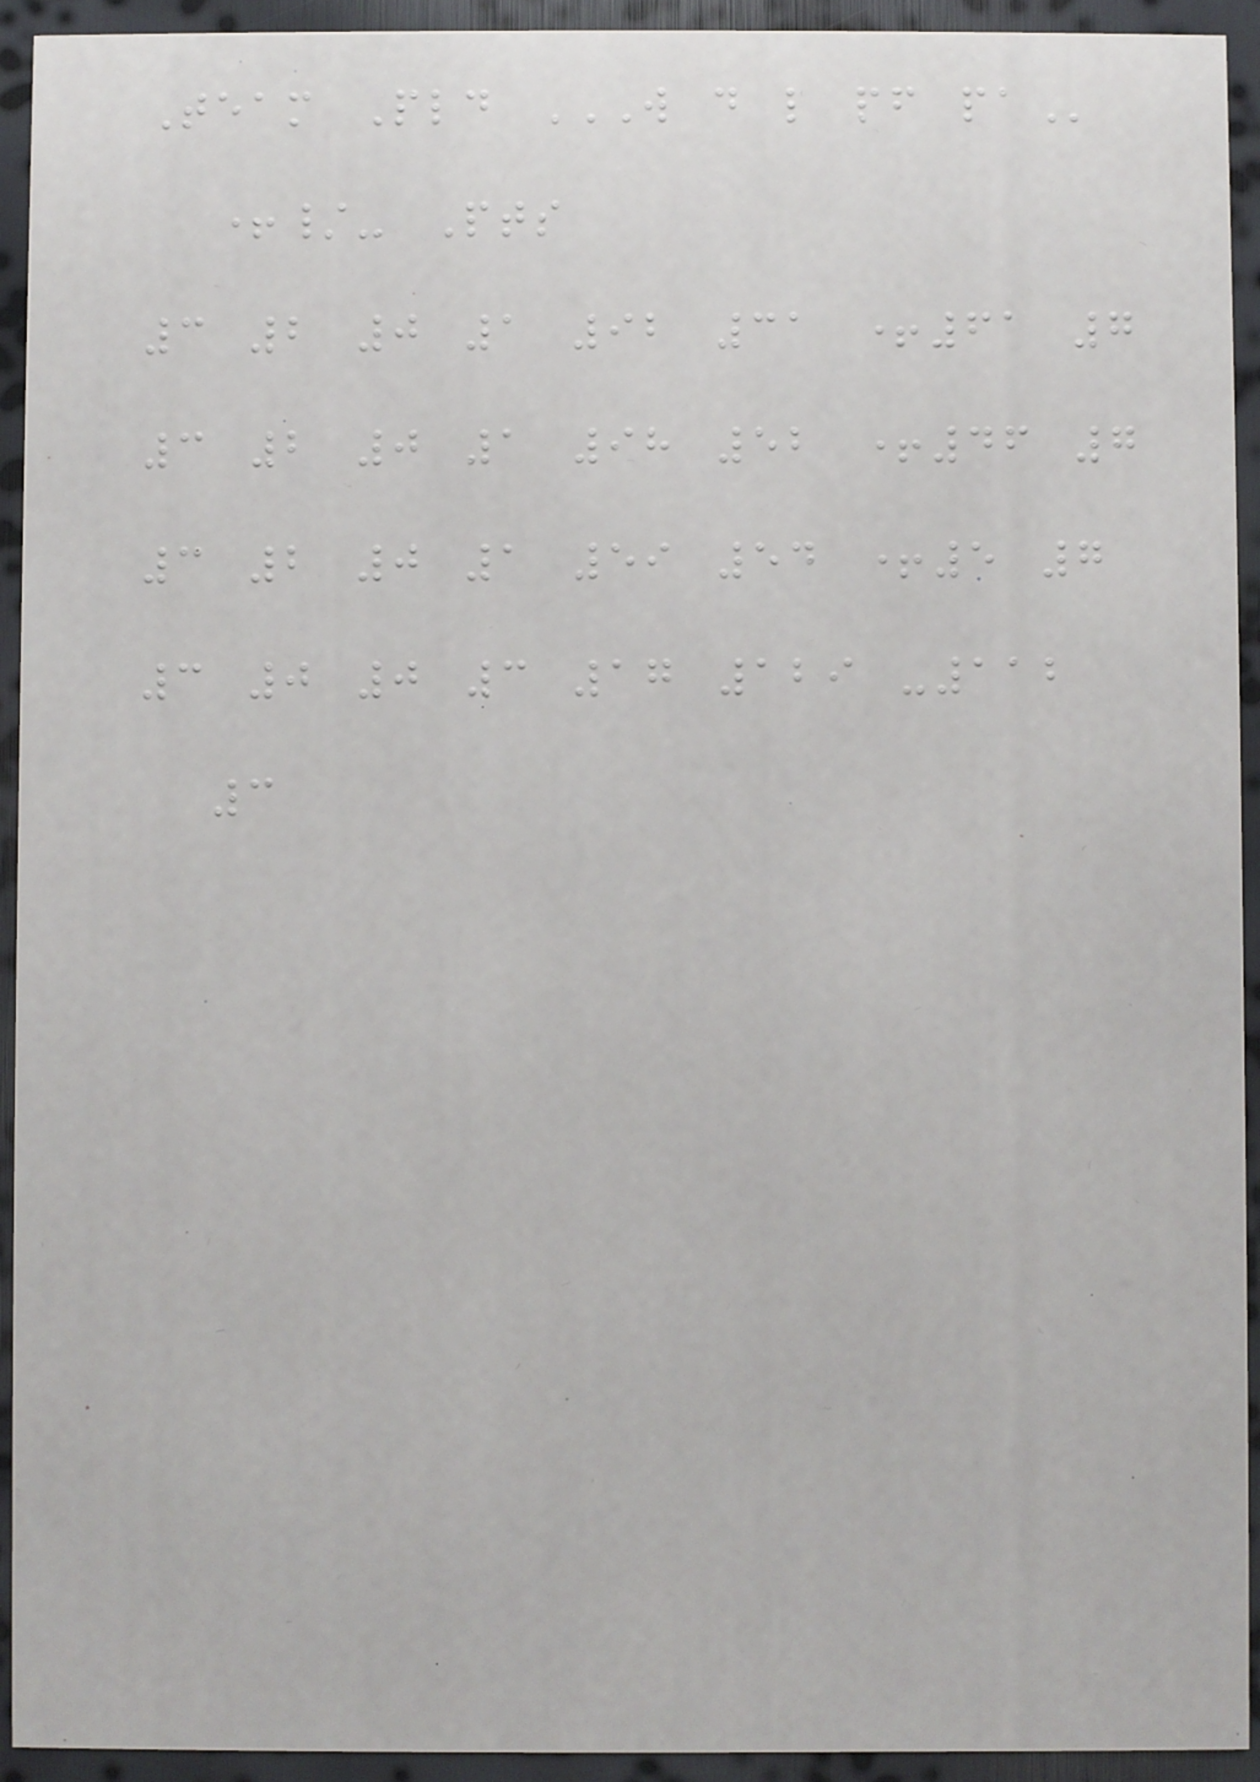Team Pld W D L PF PA
+/- Pts
3 2 0 1 92 31 +61 7
3 2 0 1 98 52 +46 7
3 2 0 1 59 54 +5 7
3 0 0 3 17 129 -112
3
